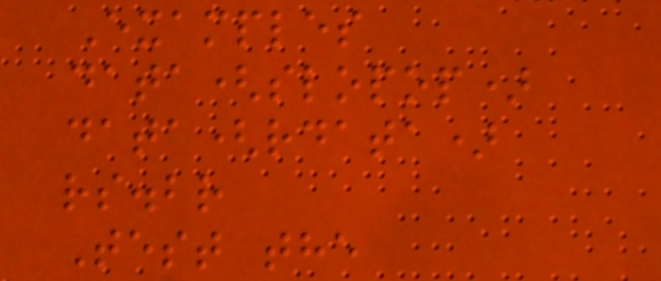Examples
data(slopop)
data(rdata)
rs.br
Test the
